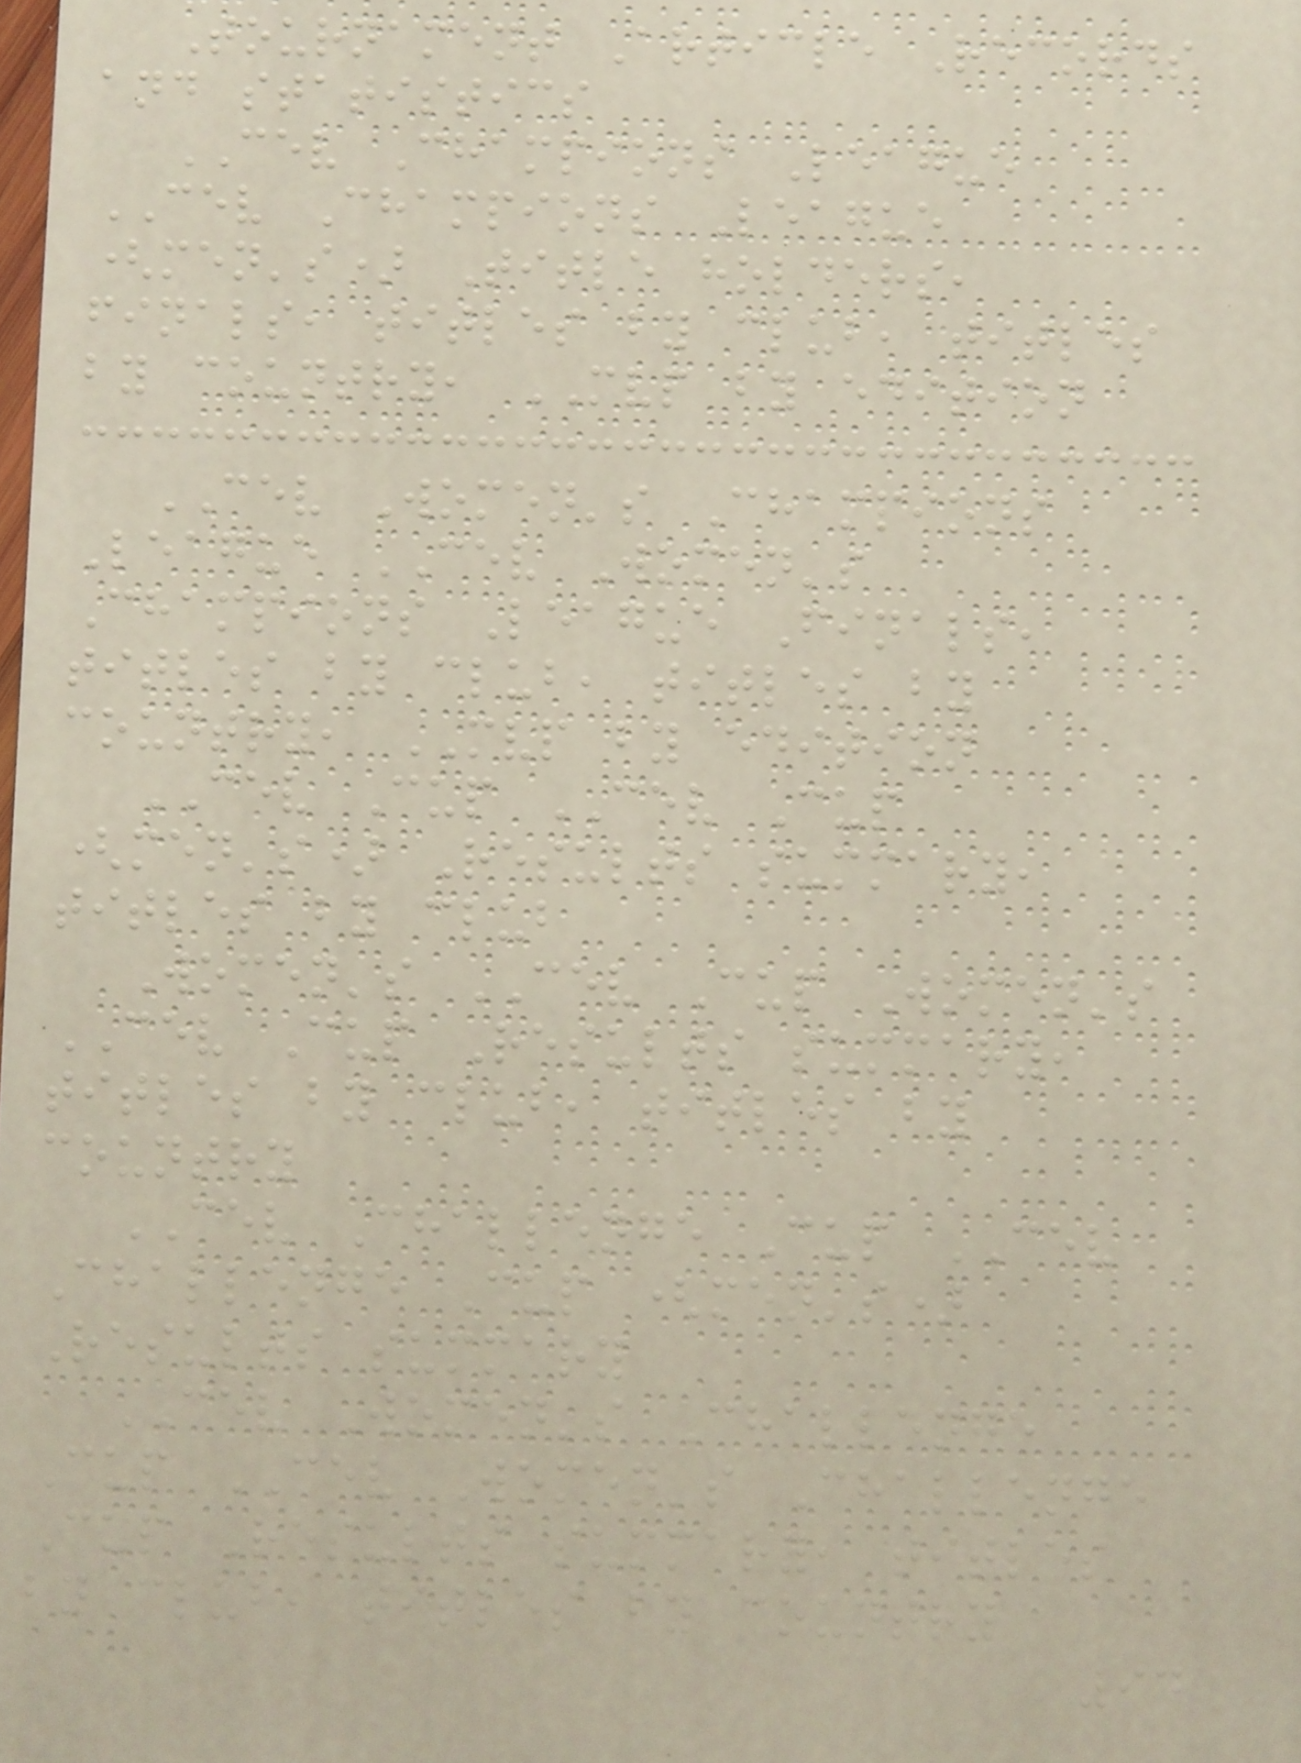Tournament Article Records
and statistics
CEV Champions League
CEV Champions League
(men's) Title holders,
finals, titles by club, titles
by country, MVP by edition
CEV Women's Champions
League CEV Women's
Champions League Finals,
titles by club, titles by
country, MVP by edition
CEV Cup CEV Cup
(men's) Results summary,
titles by club
Women's CEV Cup Women's
CEV Cup Results summary,
titles by club, titles by
country
CEV Challenge Cup CEV
Challenge Cup (men's)
Results summary
CEV Women's Challenge
Cup CEV Women's Challenge
Cup Results summary, titles
by club, titles by country
94
